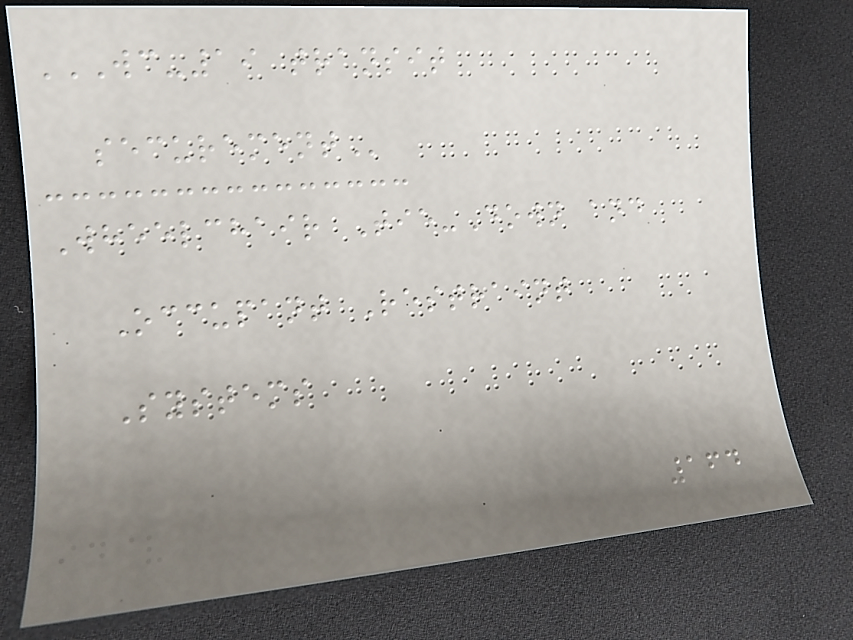WC-19 TRANSIT
SECUREMENT
Wheelchair Tie-Down and
Occupant Restraint
Systems
164
